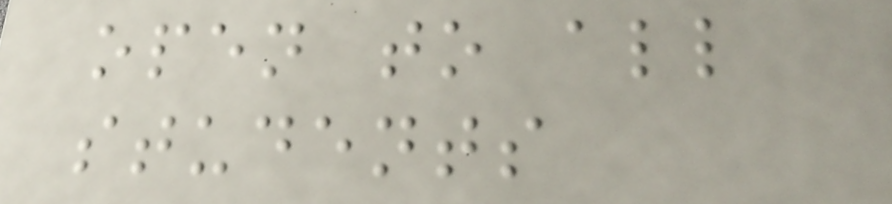open to all
students
